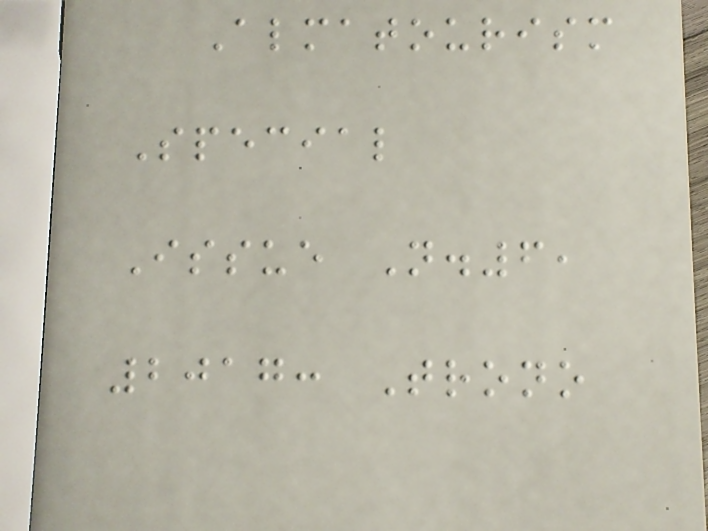Almatourism
Special
Issue N.6,
2017: Trono
